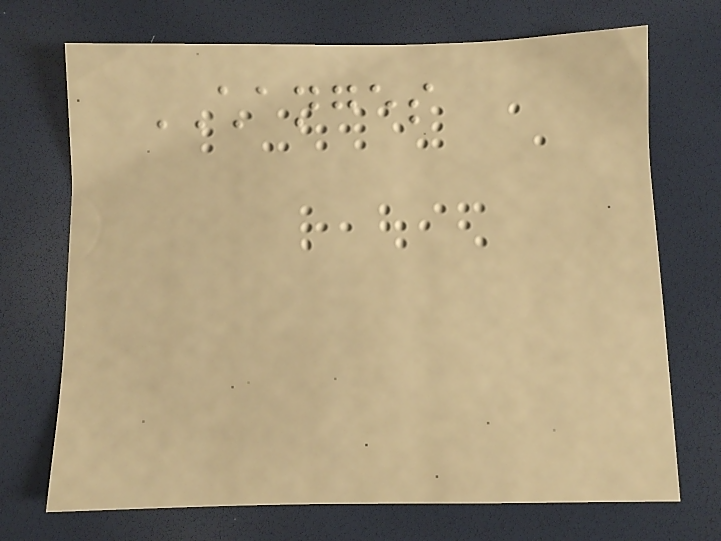CHANGES
